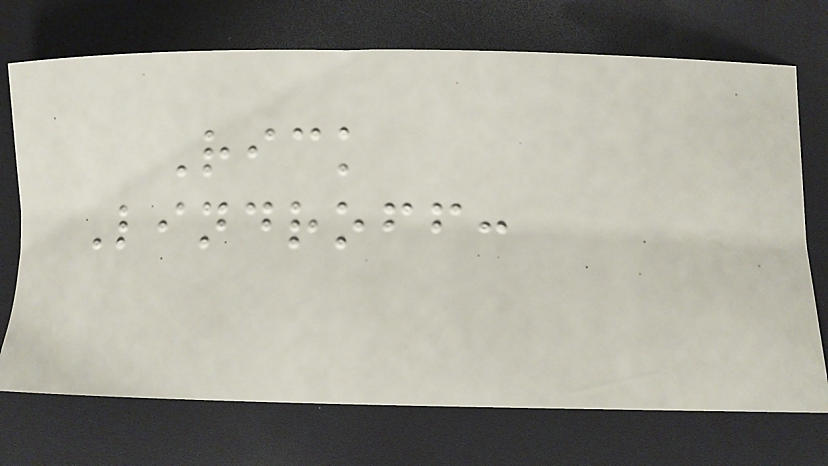Rick
Lindroff:
